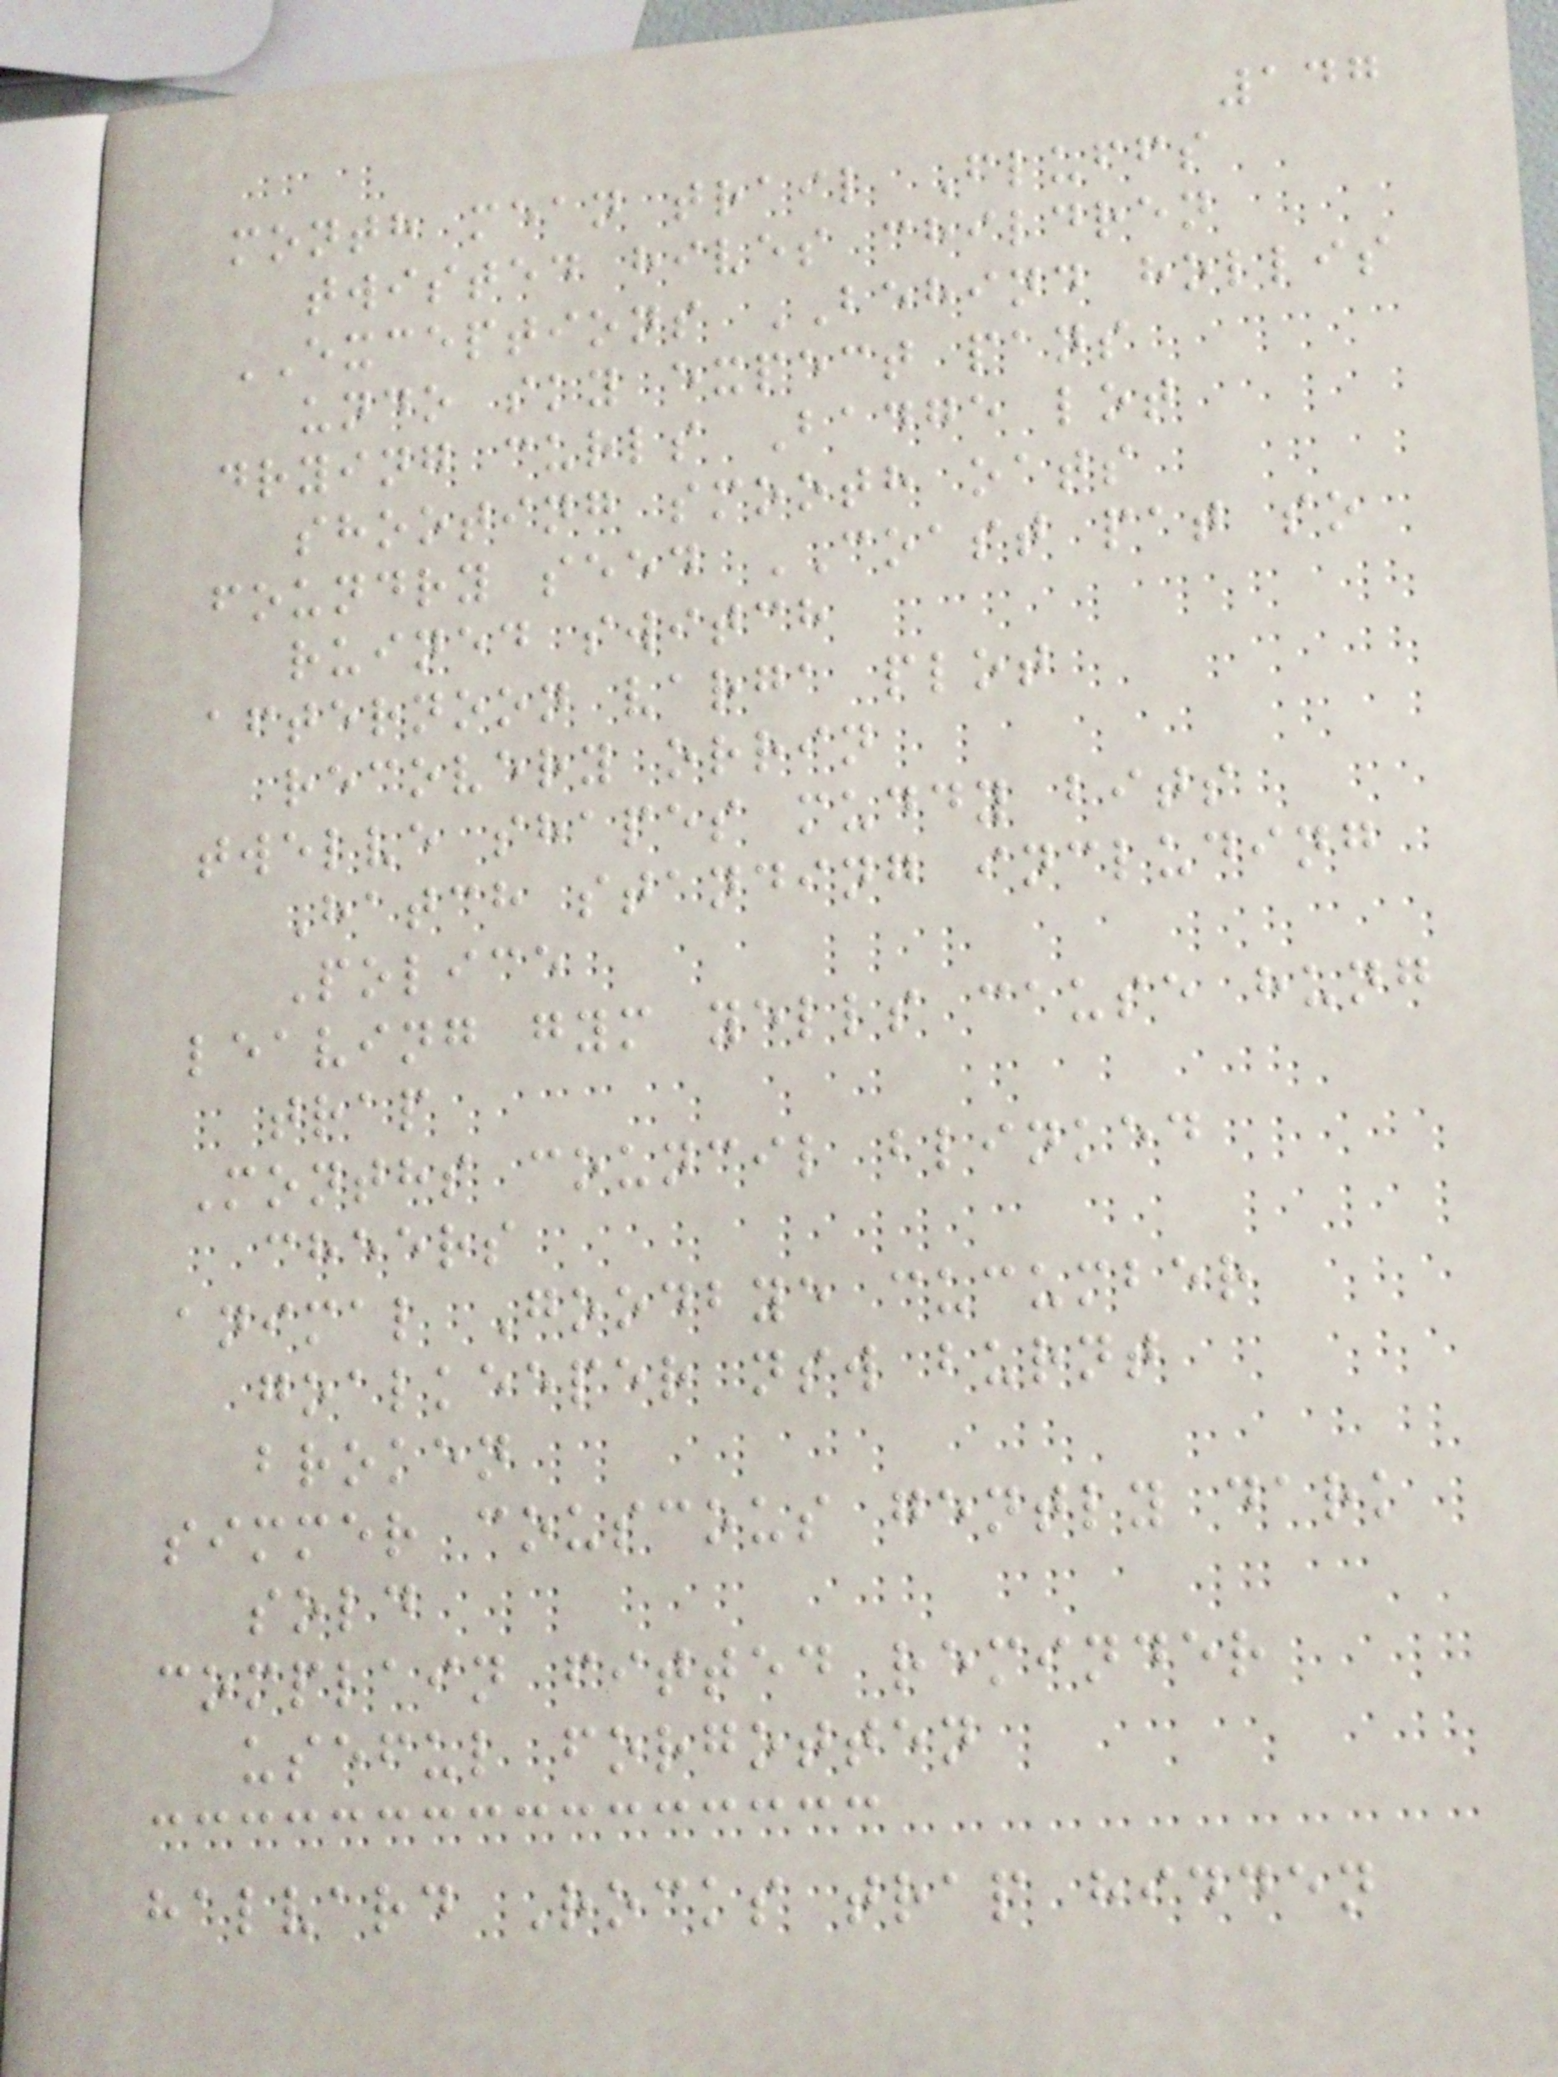147
month mean trail Fluffs
twisted hives children
EXCEPTIONS BEHIND hollis
undo sky expect pans
drying curls Badge lot
shooting smooth oats
foundry seed COAST pat so
ruined switch
afternoon varga plot
recovery orrin
twelve shapes muddy bits
Hatch standing including
Police
leaving gym yells cause hung
trap
Months council blinked
cheers
animal Goodbye cucumber
goalkeeper nsw burnt
broken
simmer couscous gently dark
sold
complain fitted reminder
useful forgotten
halvard Rocks trap hidden
